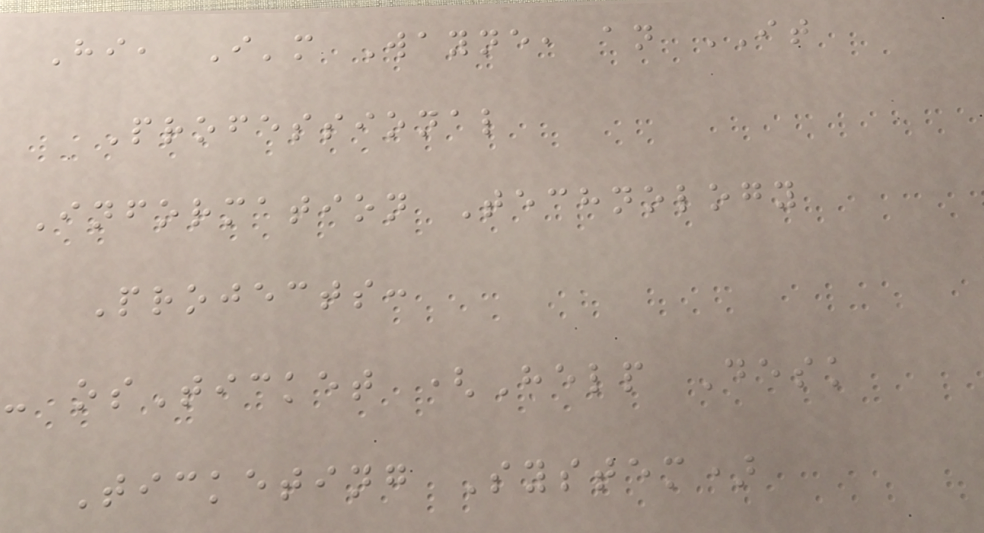Hi, I'm Wayne, an IT
Professional
Information Technology
Projects:
- osTicket (Help Desk
Ticketing System)
